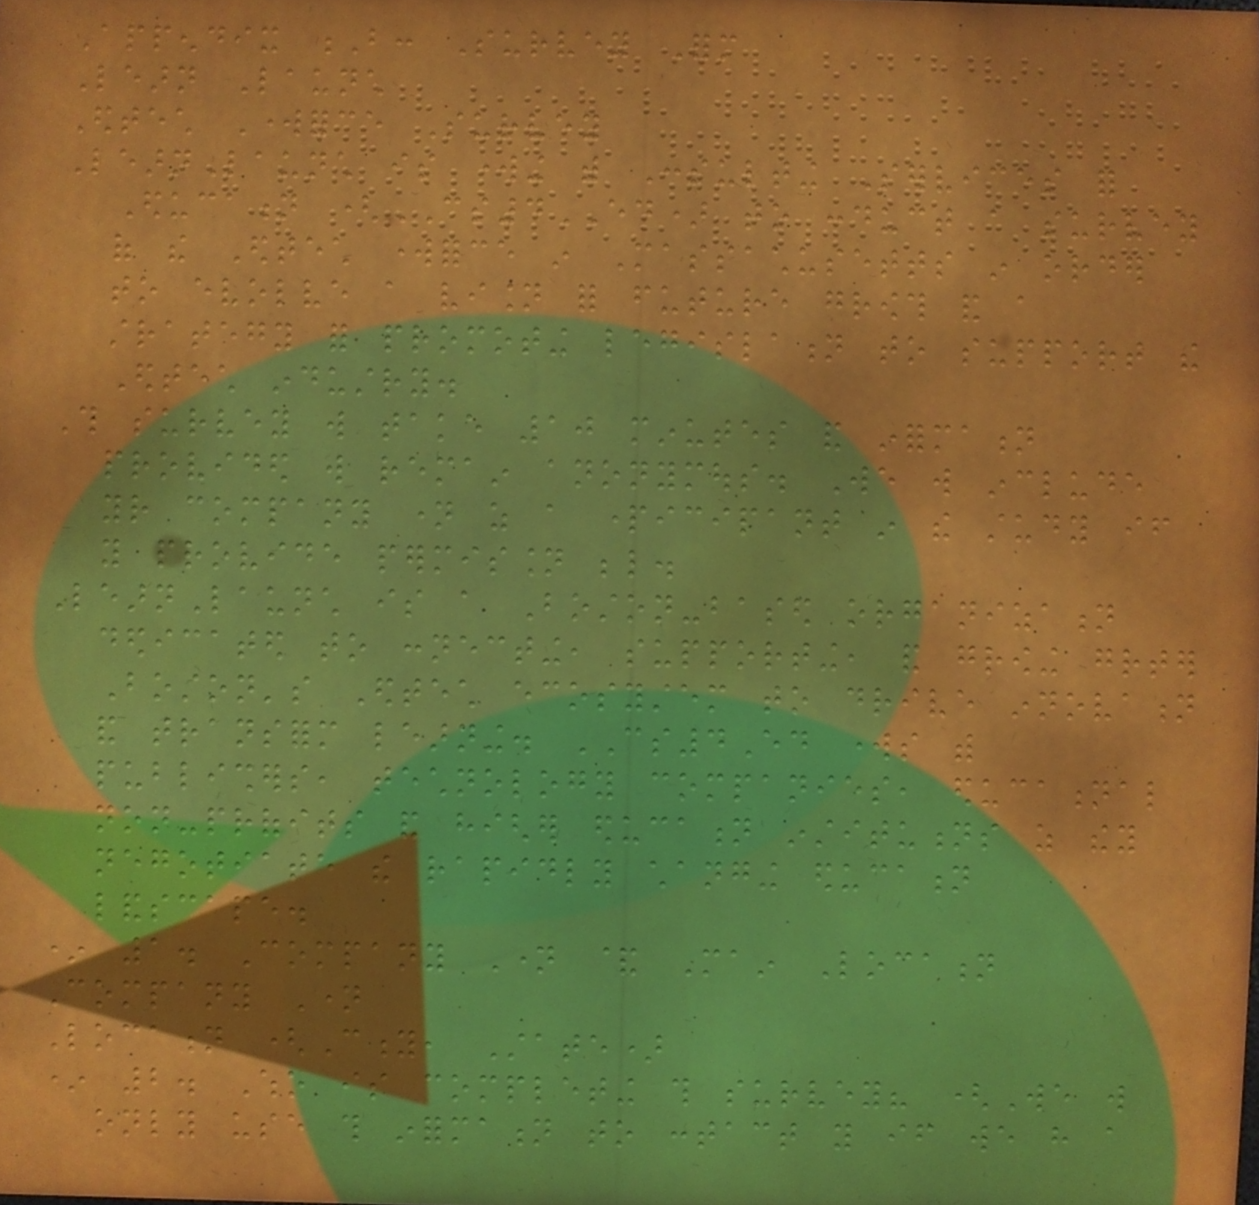Appendix B: Survey Form
Learn Launch
Edtech Workforce Survey
LearnLaunch is working with Consulting Services for
Education (CS4ED) to conduct a survey
of the Edtech workforce in Massachusetts in order
to evolve a vision for future growth and a
strategy for promoting legislation to support the
Edtech industry.
This survey will take 10 minutes and information
provided will remain anonymous. We will include
your company name as a participant in the study if
you provide permission below.
LearnLaunch is a Boston-based organization
dedicated to connecting, supporting, and growing greater
Boston's Edtech ecosystem to drive innovation
and transform learning. CS4Ed works with
publishers, technology companies, educational
non-profits and higher education institutions as they
negotiate the rapidly changing education
landscape.
* 1. Company Name & Main Location
Company Name
Location (City, State)
* 2. Who is completing this survey? (We will
only use this information to contact you if we have a
